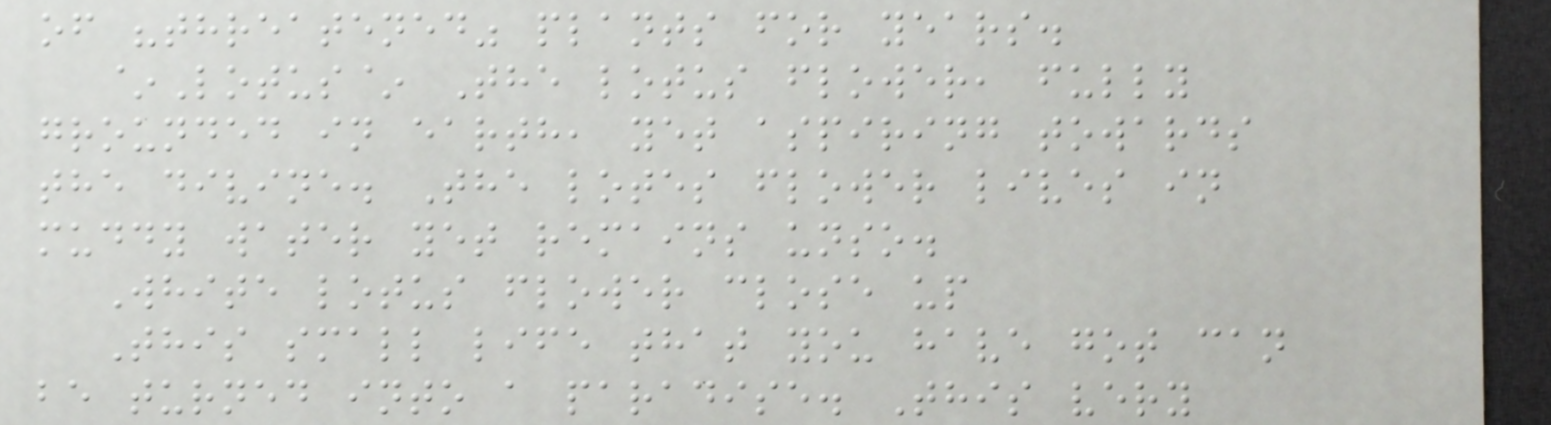of "threatened" plants for years.
~Lotus~ The lotus flower, fully
grounded in earth, yet aspiring towards
the divine. The lotes flower lives in
muddy water yet remains unso.
White lotus flower close up
This small life that you have got can
be turned into a paradise. This very
